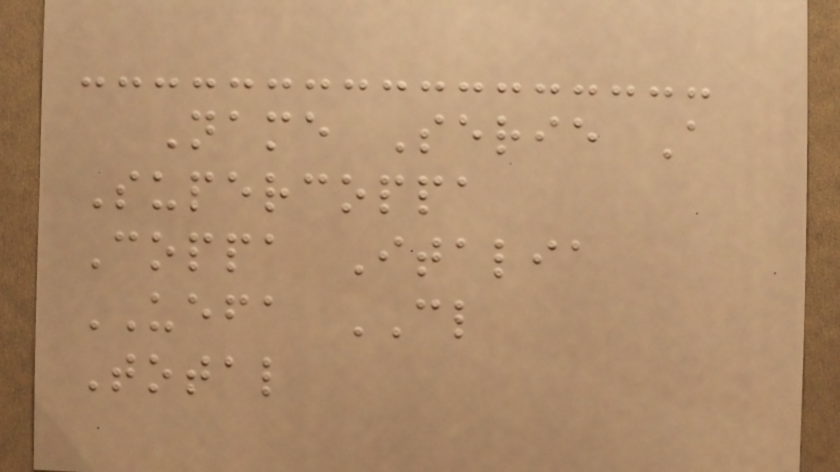Name Serie A
Supercoppa
Coppa Italia
UEFA CL
Total
